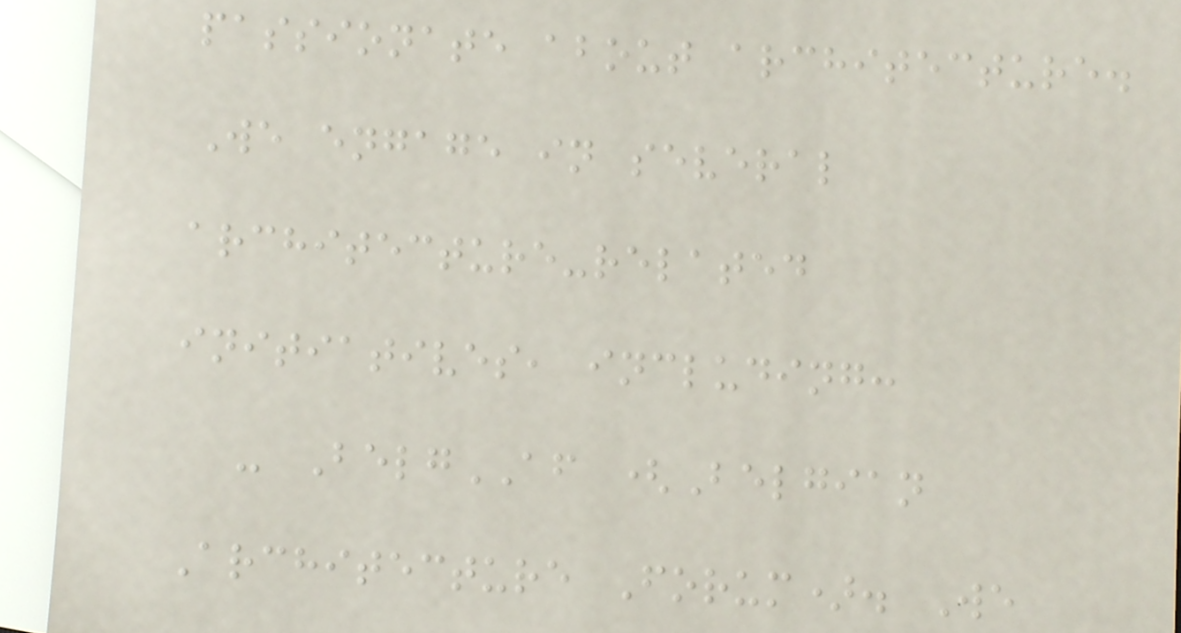passionate about architecture.
We engage in several
architecture-related
initiatives, including:
- BelgAF (Belgian
Architecture Forum). We
